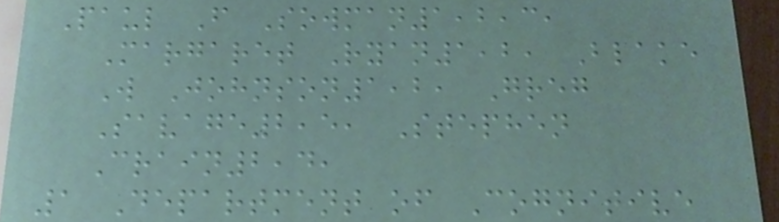Paul F Sowman1,2,3,
Margaret Ryan1,2, Blake
W Johnson1,2, Greg
Savage2,5, Stephen
Crain2,4,
1 Department of Cognitive
